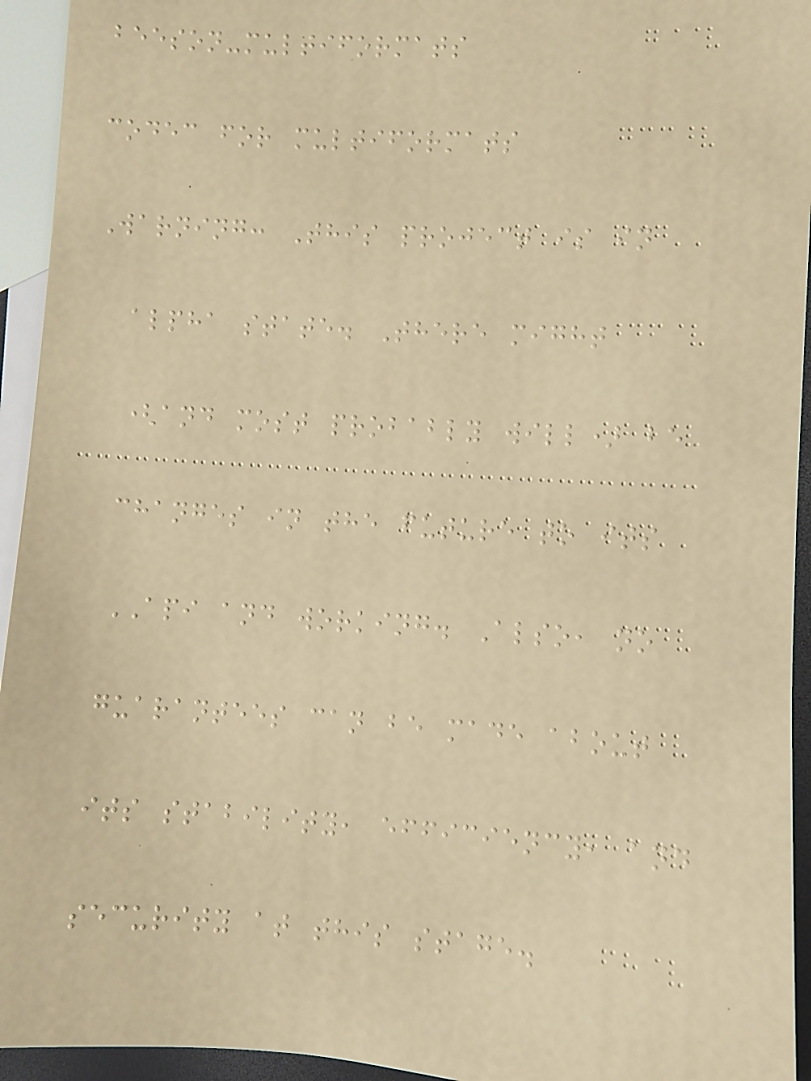beeson-multiformats
codec for multiformats
Warning: This project is in
alpha state. There might
(and most probably will) be
changes in the future to its
API and working. Also, no
guarantees can be made about
its stability, efficiency, and
security at this stage.
